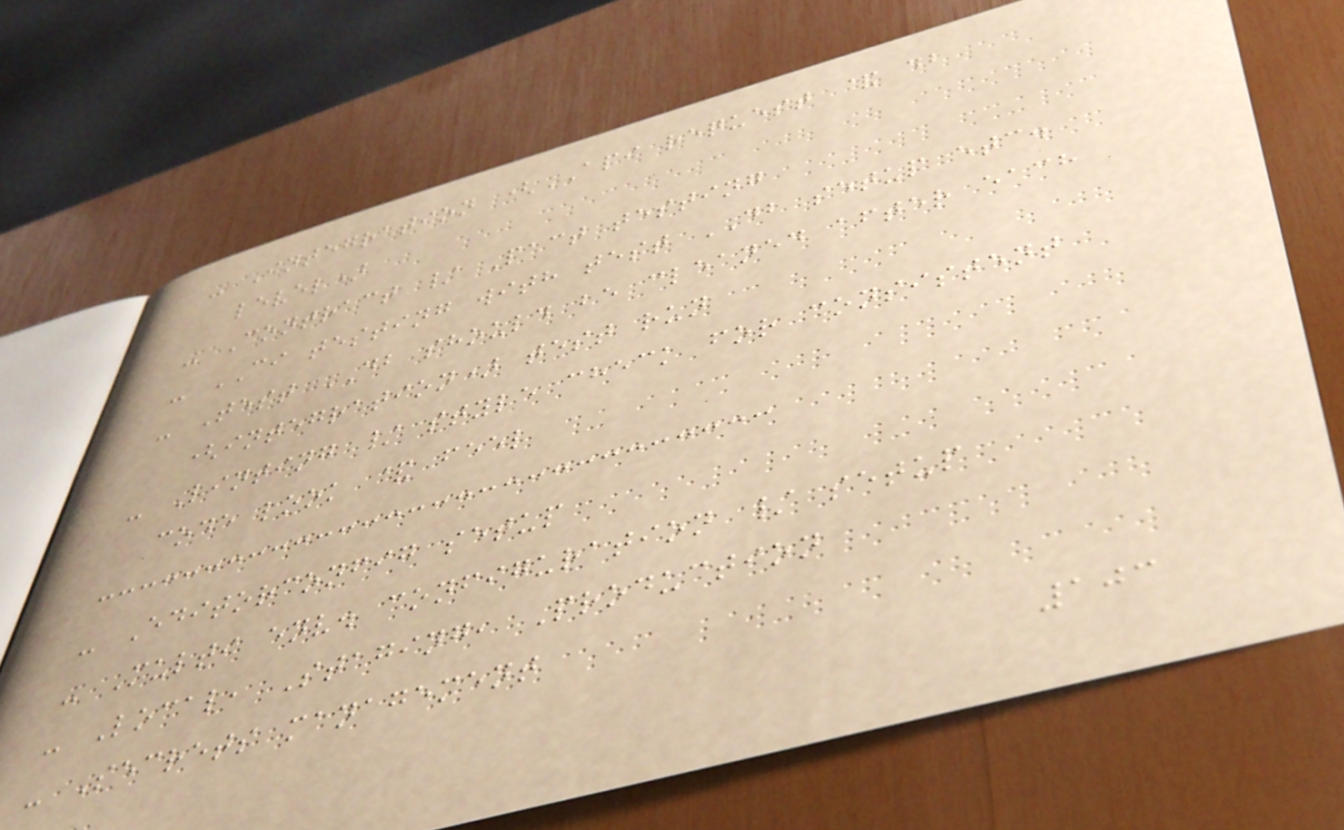- Integration (API request & db
level)
- Contract / Pact testing
- CI testing with test DB setup etc.
- Test DB should be cleaned after each
(integration) test run
- Linting / style check for consistent
code look & feel
- Editorconfig setup
- Multi env. configuration / setup
- Local, Staging, Production
- Secrets management
103
